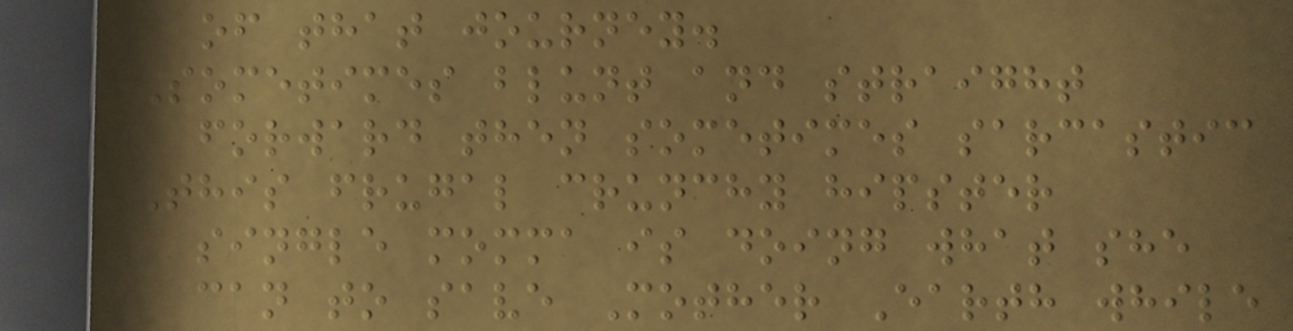of that journey.
Sometimes blunt and straight
forward then sometimes sarcastic
This frugal crunchy hipster
single momma is doing what she
can to save Mother Earth while
